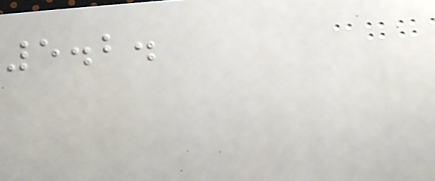5.2.
